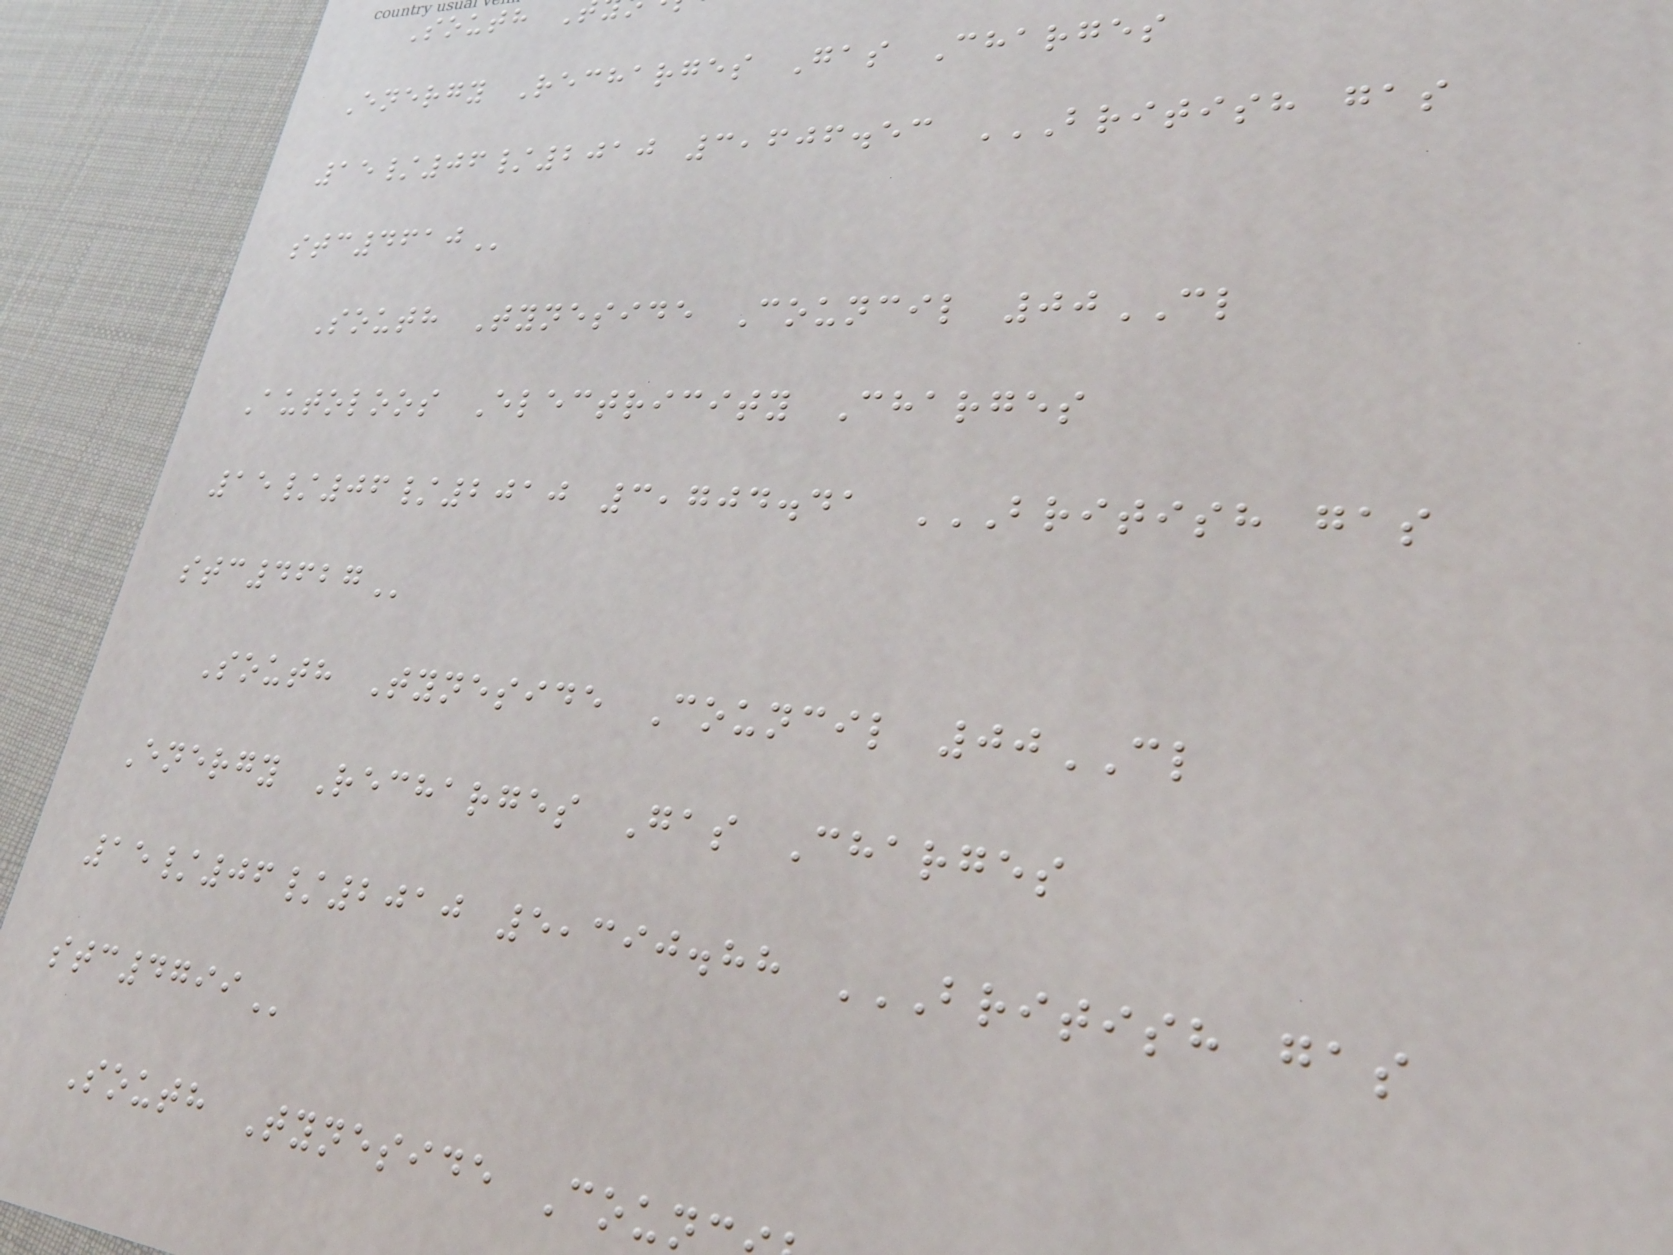Energy Recharges Gas Charges
15/06/2010 3,606.53 BRITISH GAS
South Tyneside Council 00CL
Autoloos Electricity Charges
15/06/2010 3,704.41 BRITISH GAS
South Tyneside Council 00CL
Energy Recharges Gas Charges
15/06/2010 5,390.88 BRITISH GAS
South Tyneside Coun
